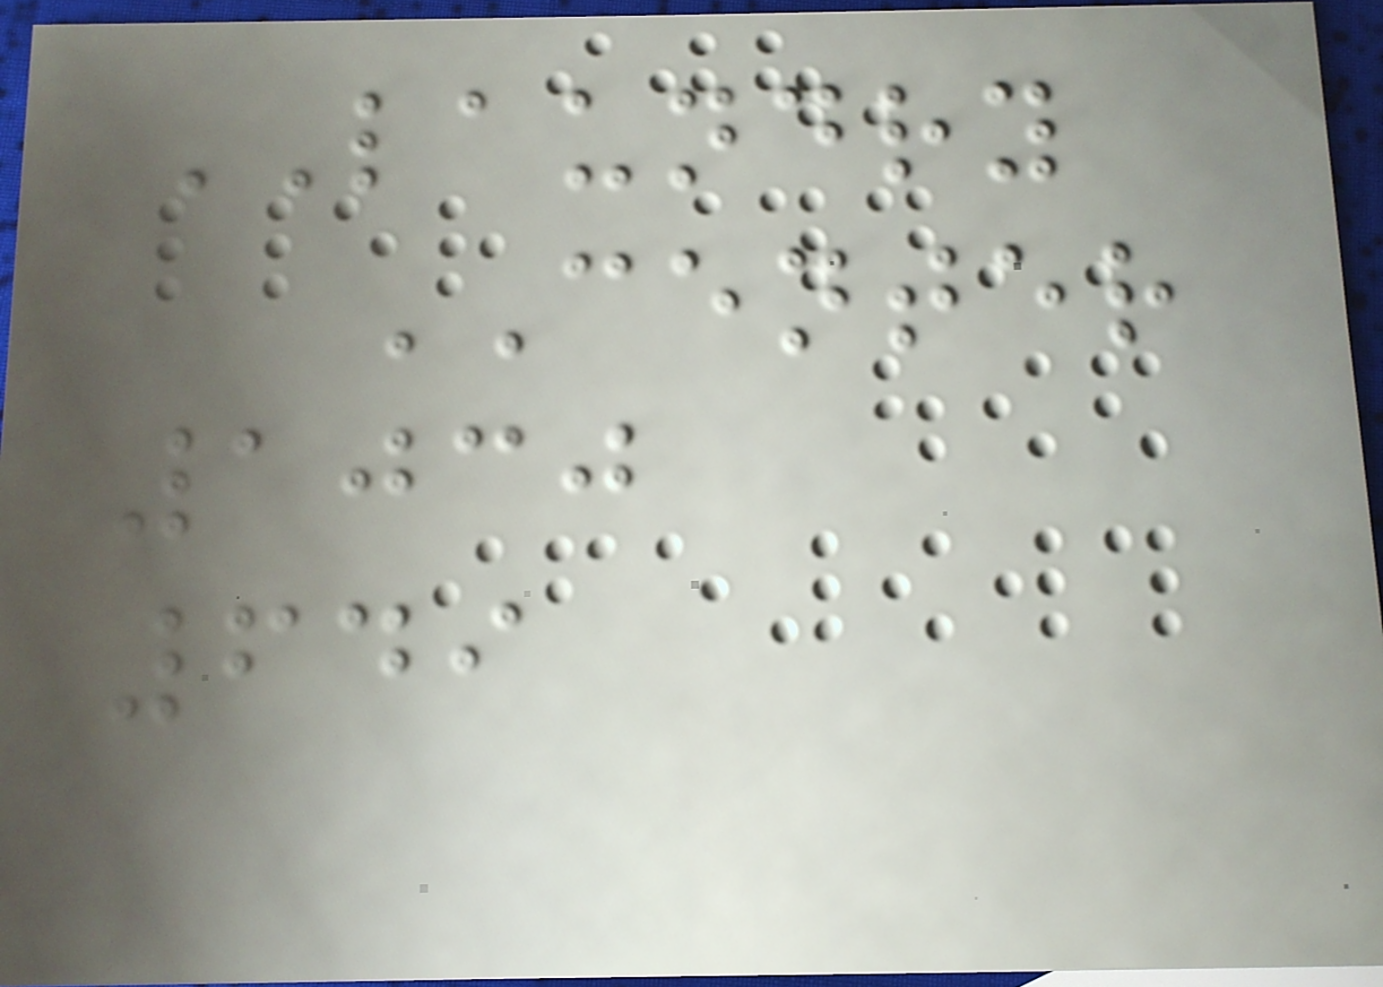LAUNDRY
CENTER
1030
649
